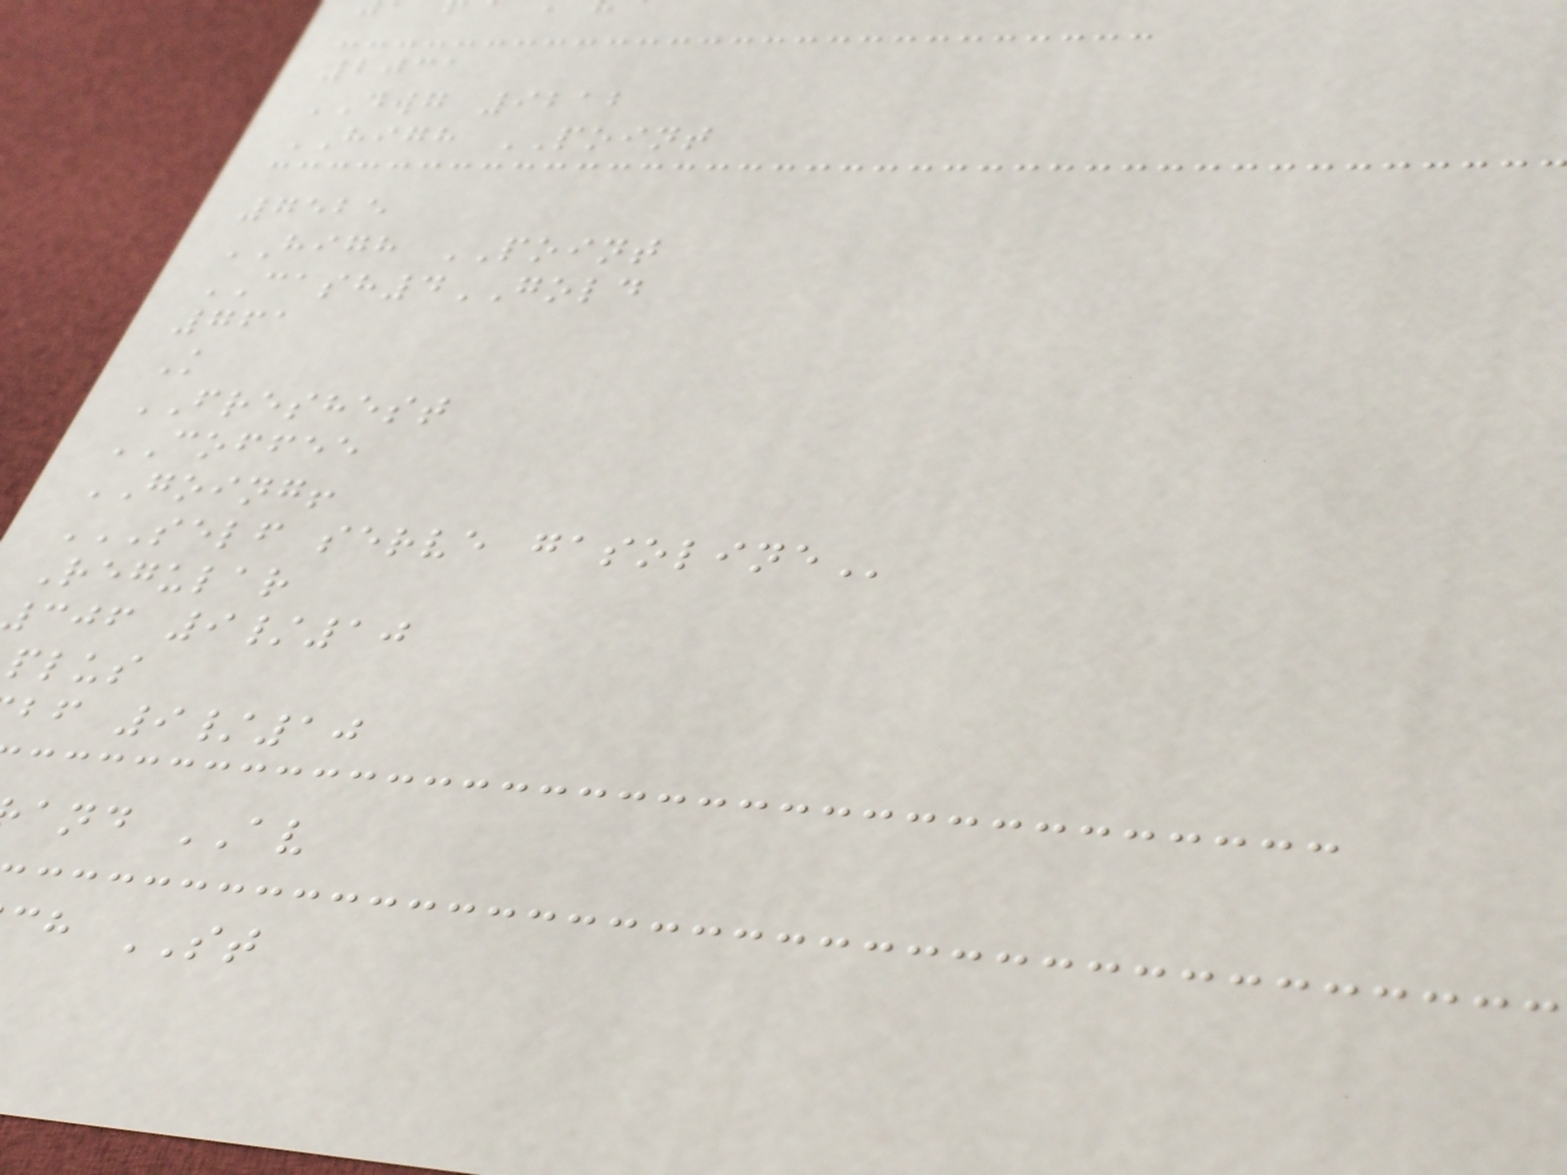2031
DWG 9212
HIGH POINT
7525
HIGH POINT
CASH4GOLD
761
K
FRESHEST
COFFEE
GOING!
SELF SERVE GASOLINE
Regular
cjf 9/10
plus
bf 9/10
and AV
ch ST
